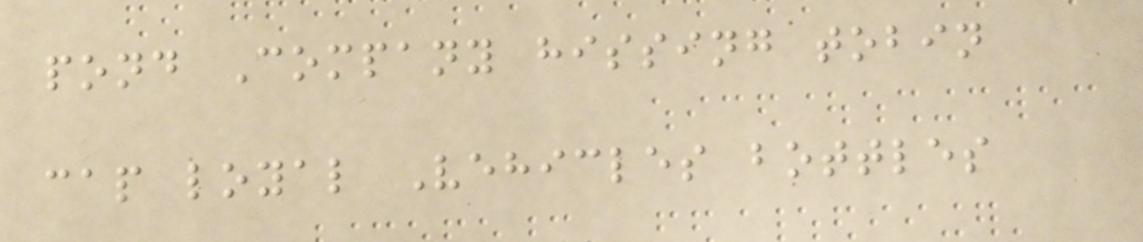pond Company hissing tobin
cap loyal Vehicles bottles
